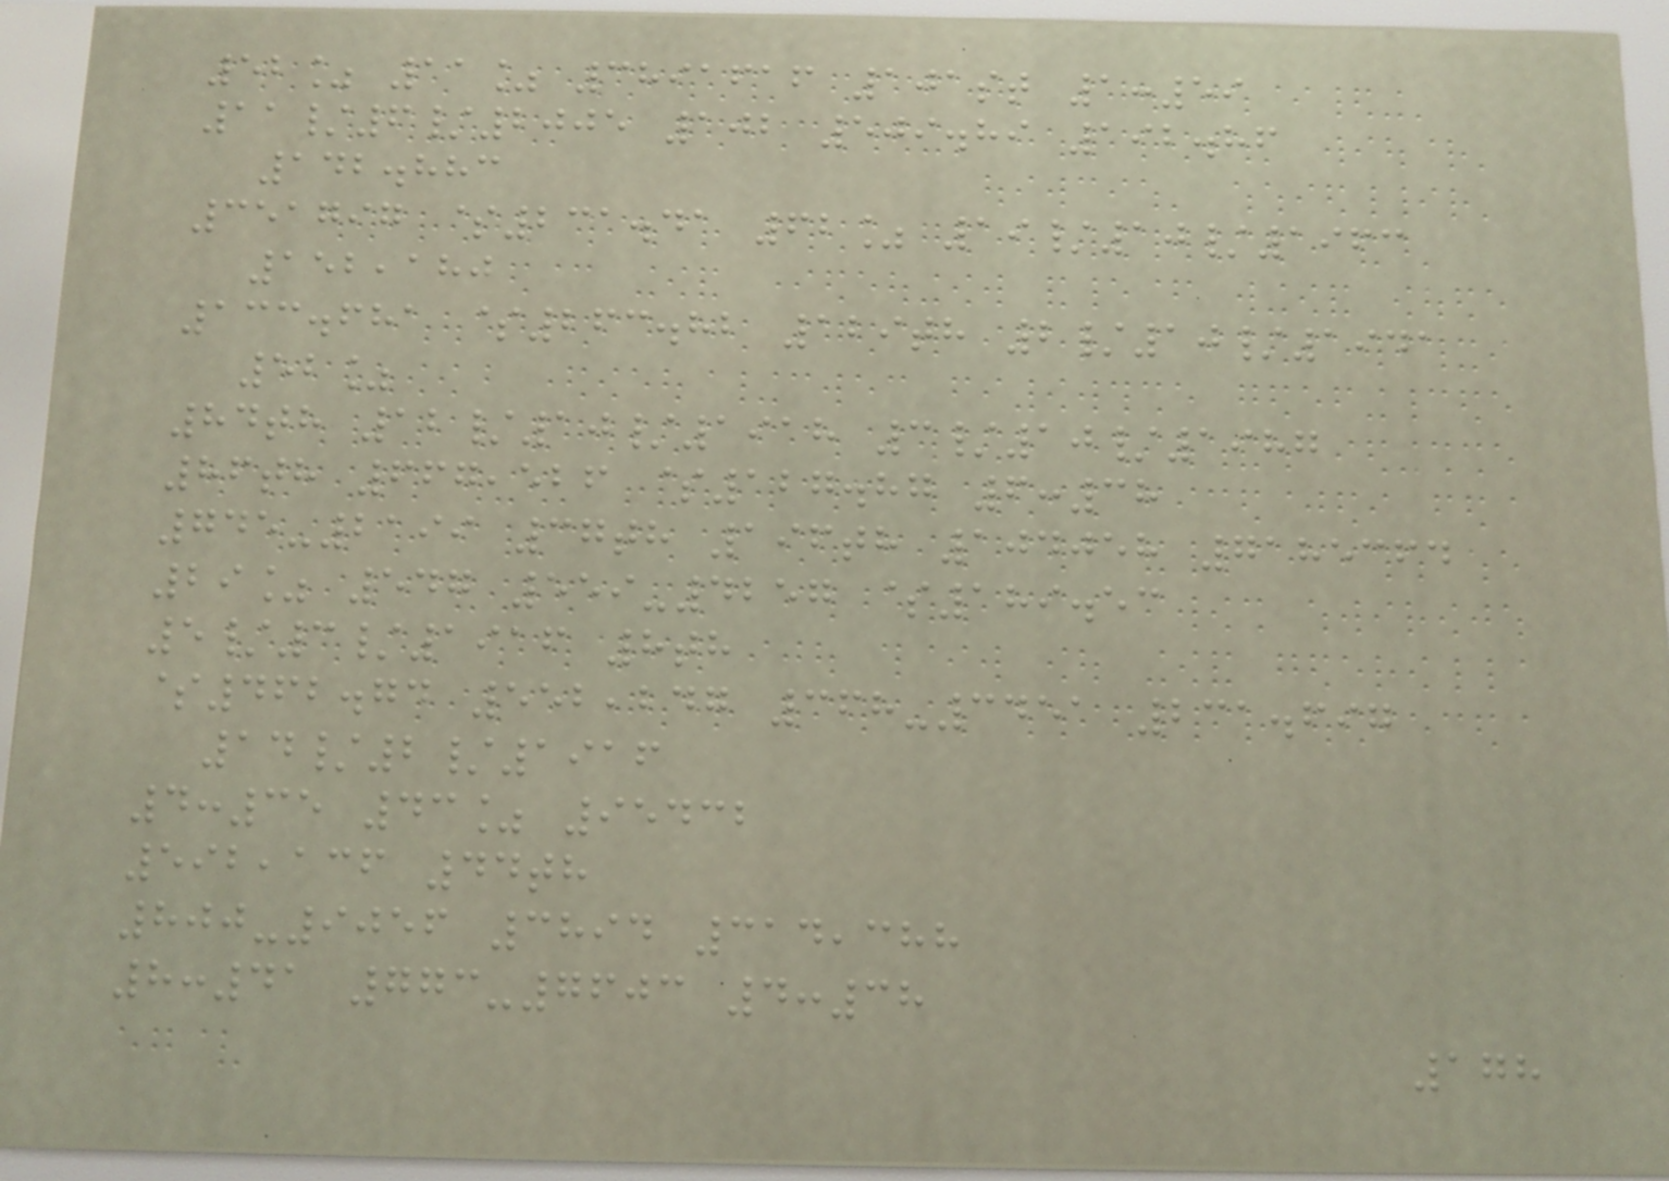52% 11% 3891616 101st 1:59
11/6/2005 102 509.89 192.86
142.883
351797 $231.41 62% 19/10/1963
152,180
133.681 $263.82 129th 2/10/1941
52%
84th 12/10/1918 3/10/1987
86th 667,526 $127.87 6:38
745-2199 37th 196th 104058 7185364
29% 547 559-4257 $189.53
5/3/1916 8th
$462.74 552,247 368-3451 231.697
14/2/1916
4:35 43% 95432
592,136 44th
800-9056 3894 314,388
8:41 773-7603 4:38
178
